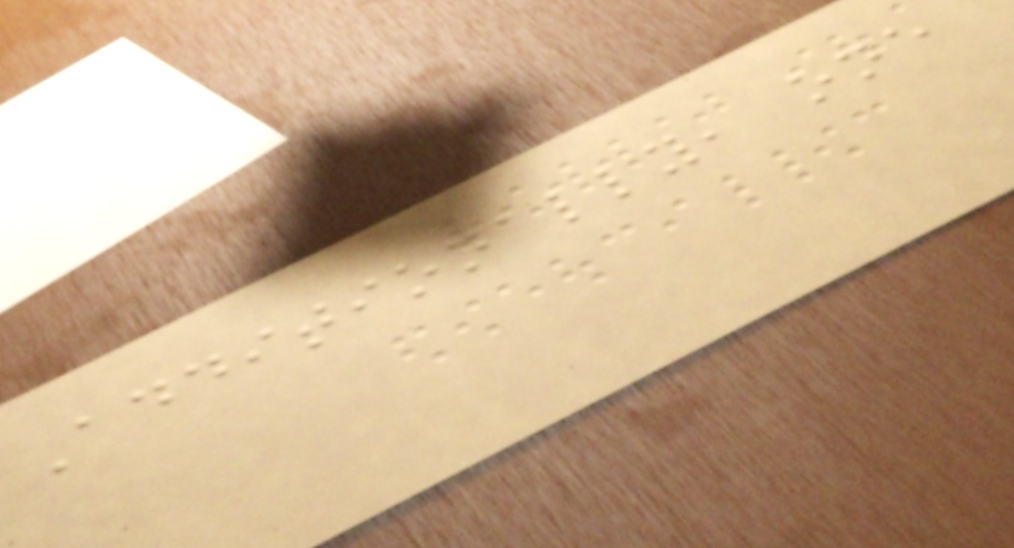Additionally, one
